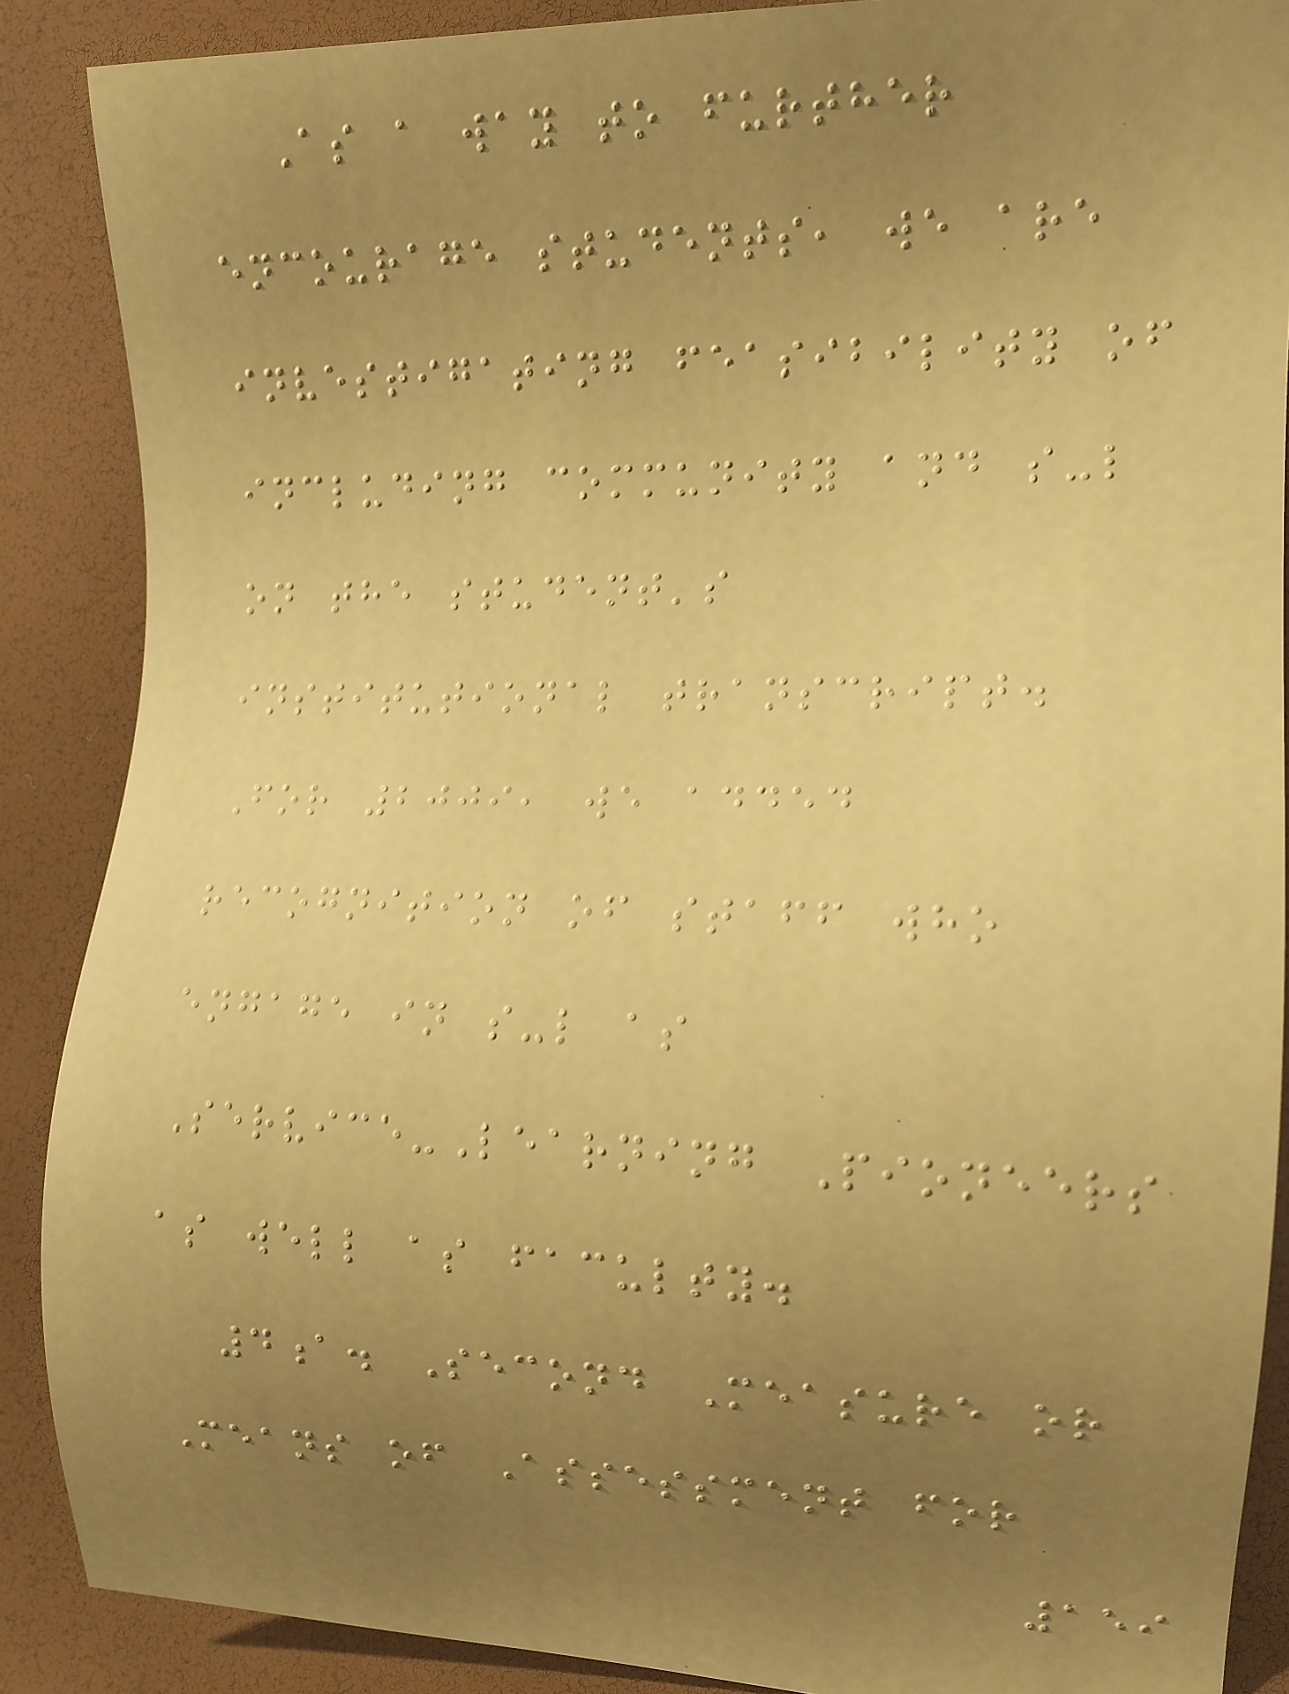As a way to further
encourage students, we are
investigating feasibility of
including community and s-l
on the student's
institutional transcript.
For 2009, we added
recognition of staff who
engage in s-l as
Service-Learning Pioneers
as well as faculty.
4a. Second Measure or
Means of Assessment for
159
